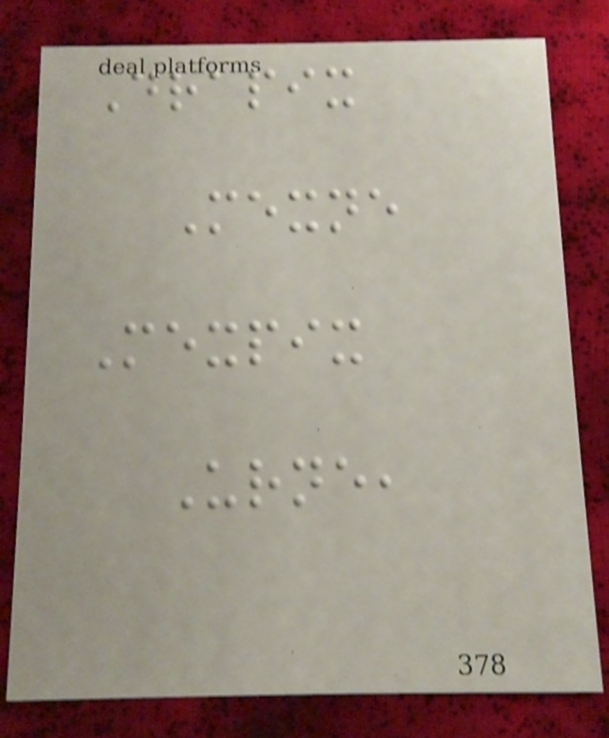Drapix
Mexne
Mexpix
Urne,
